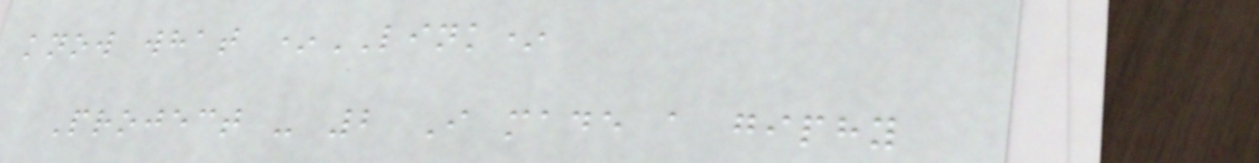know what *LINK*
Project - 2 I made a giphy
